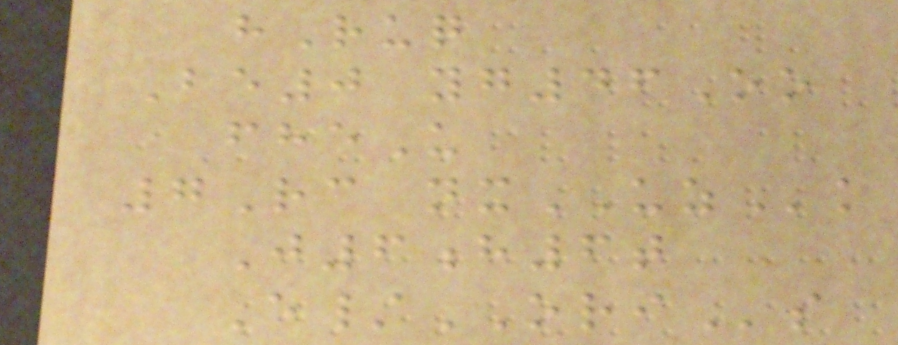hRuq
Be0 yg46Oo
fheU
7Rc nxUZk
J6h6t
E/ORIs
